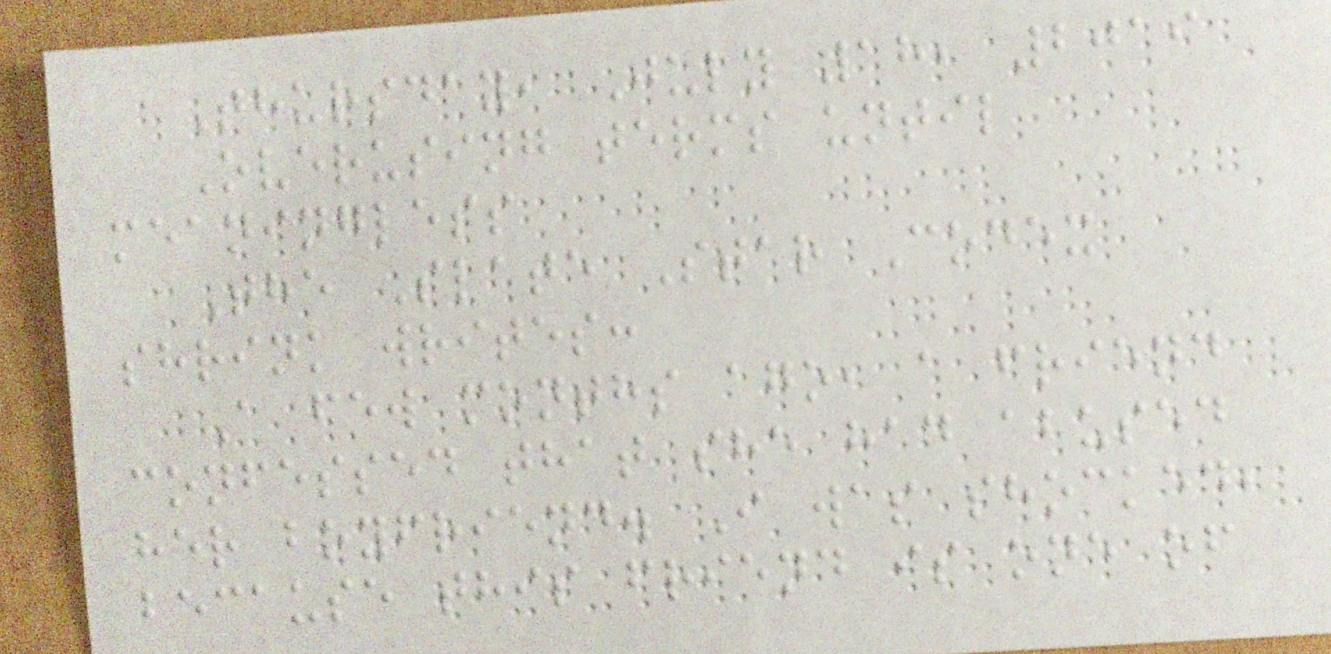Thursday, July 18, 2019
Overusing terms until
meaningless
The Slate Star Codex
shrink writes:
A few months ago, a friend
confessed that she had abused
her boyfriend. I was shocked,
because this friend is one of
